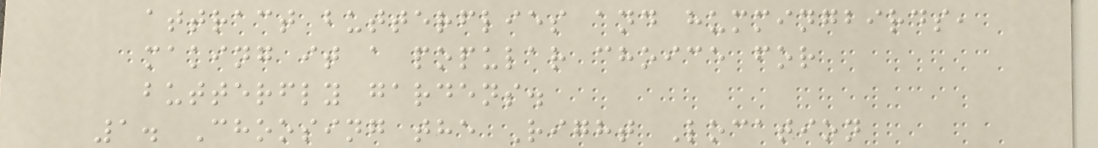attract butterflies and hummingbirds,
making it a popular choice for
butterfly gardens.
1. Choosing the Right Location
